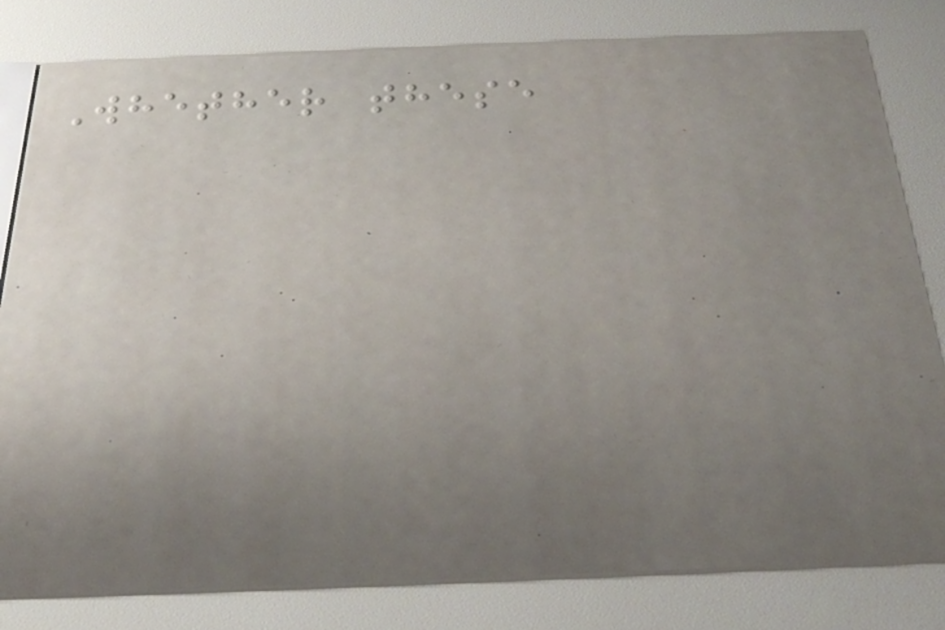Whether these
